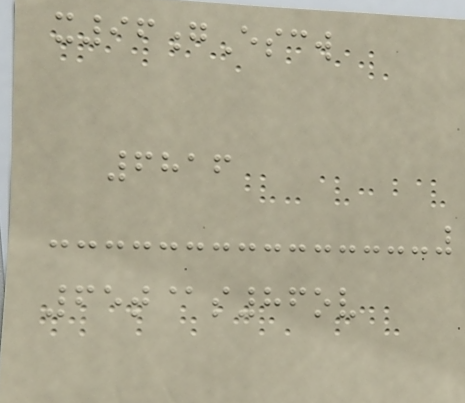x96gEscw
6816
65t@s86ov
